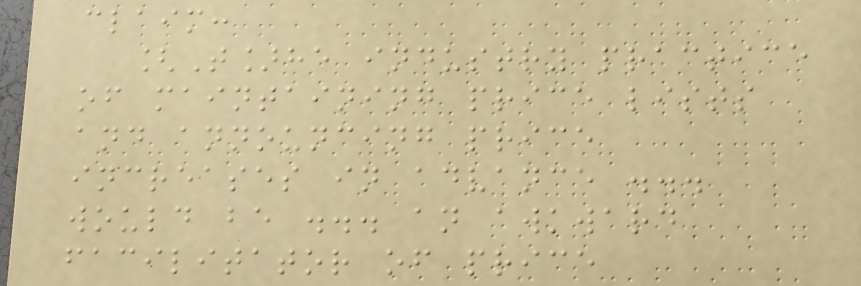claim:
[T]he industry practice
of maintaining price lists
and announcing price
increases in advance ...
would be ... an awkward
facilitator of price
